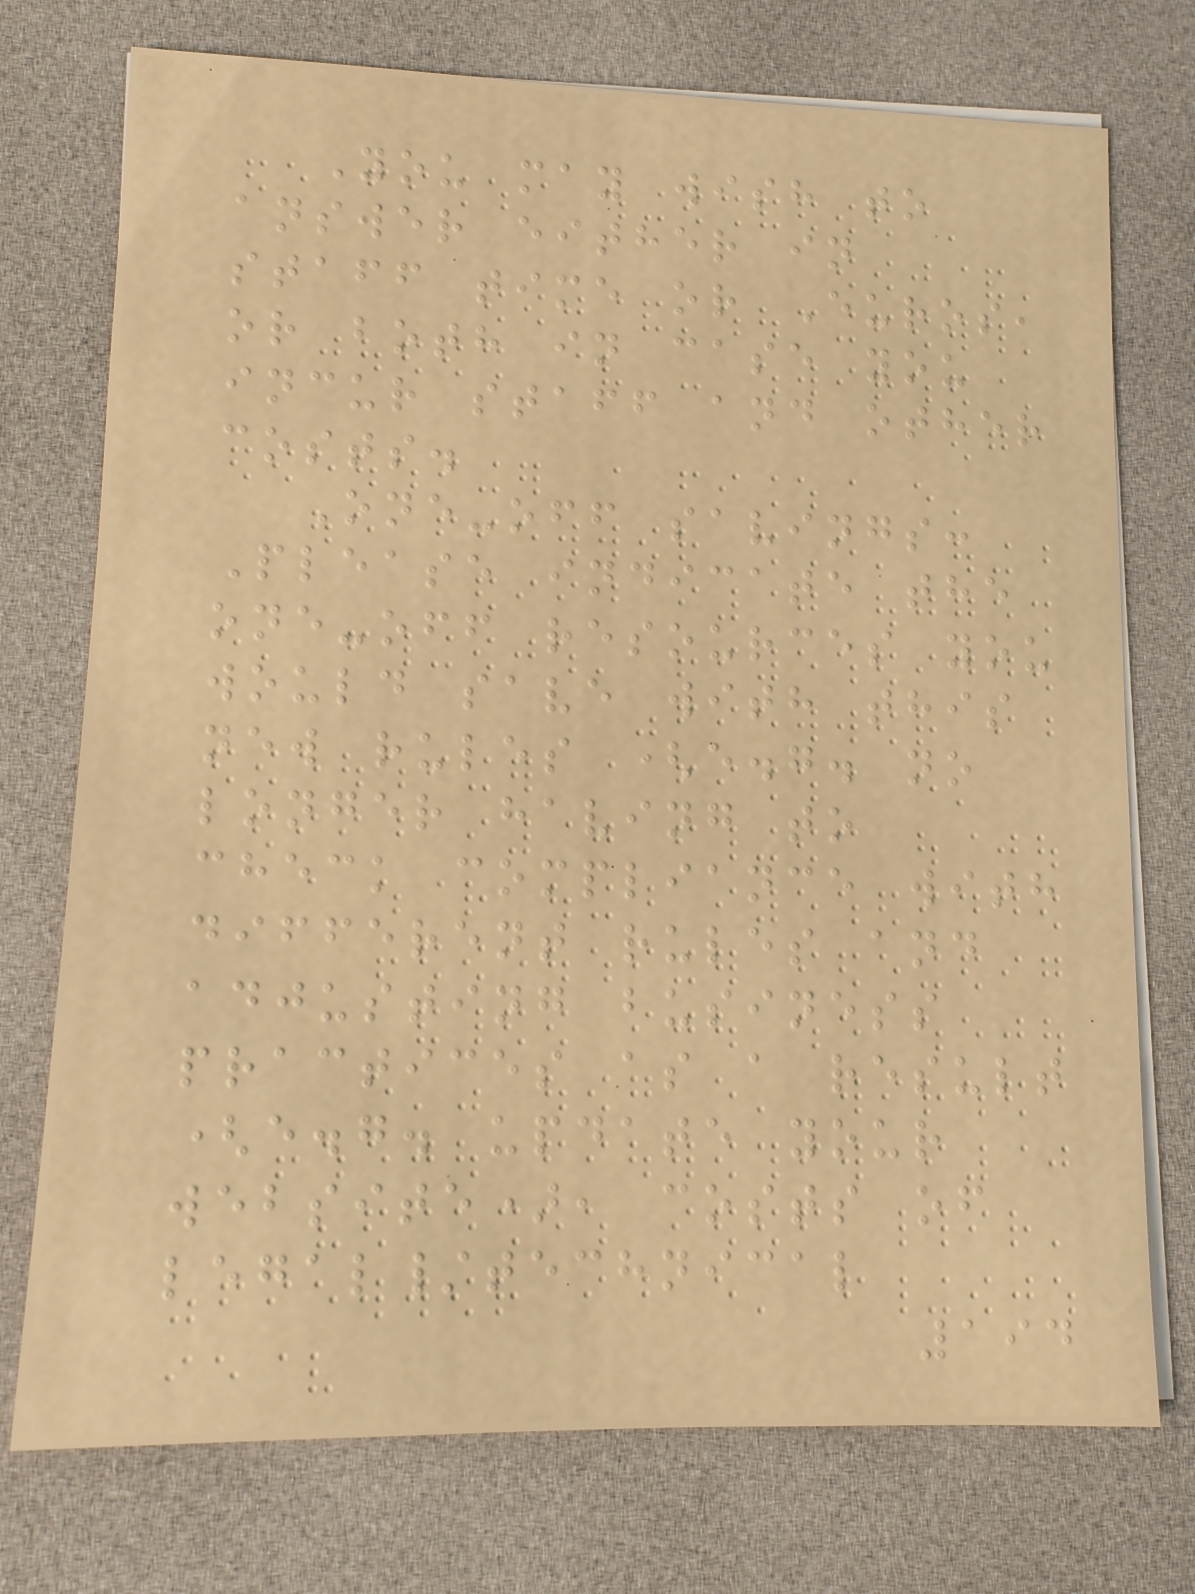You may wish to
answer either in
staff time or Euros,
or both in case you
incur staff and other
costs.
One-off savings:
Please indicate the
one-off resources you
would save with this
new rules (e.g. no
longer having to
check compliance with
different rules and
adjusting business
practices as a result
(e.g. update your
website), costs of
legal/technical
194
